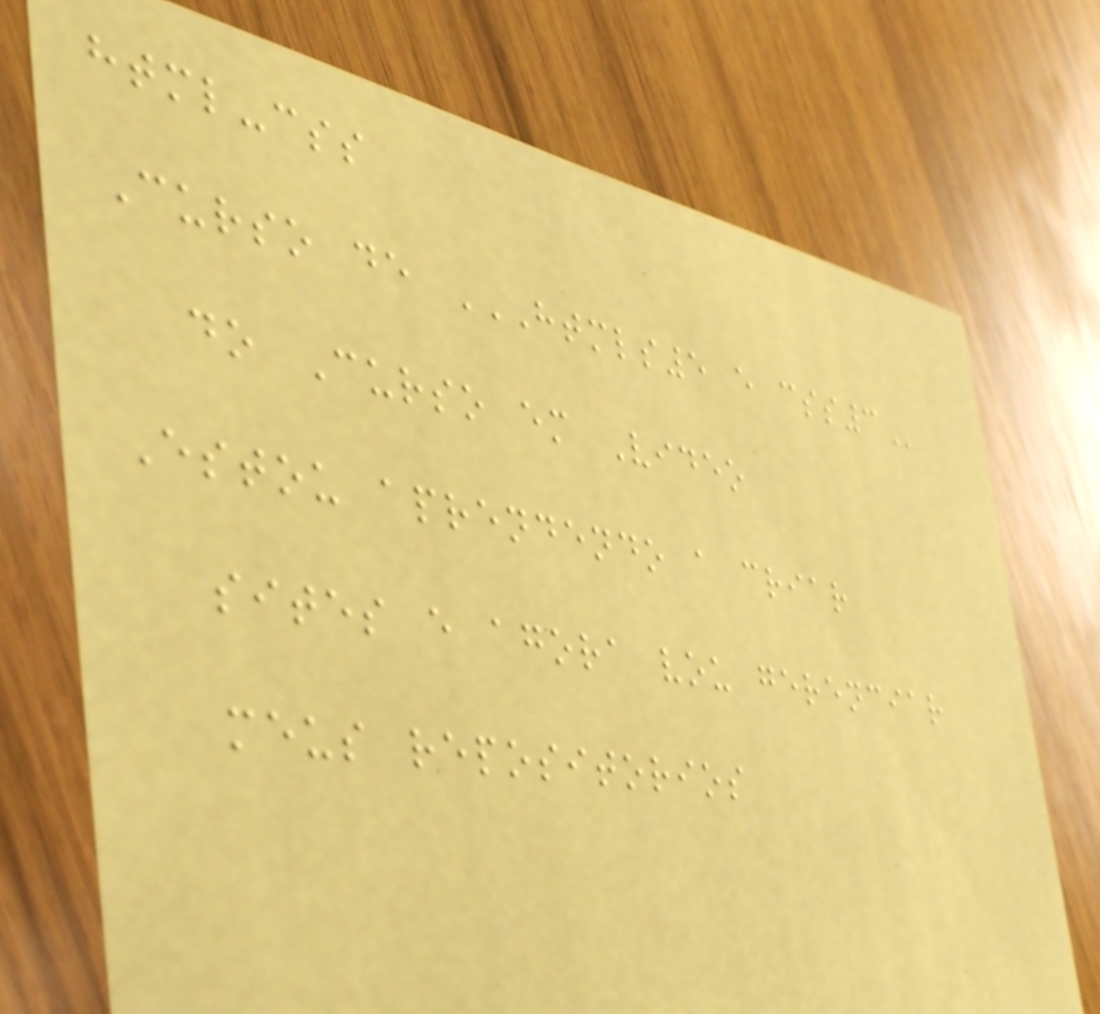html-css
Curso de HTMLS5 E CSS3
do Curso em Video
Estou aprendendo a criar
sites e agora vou gerenciar
meus repositorios
